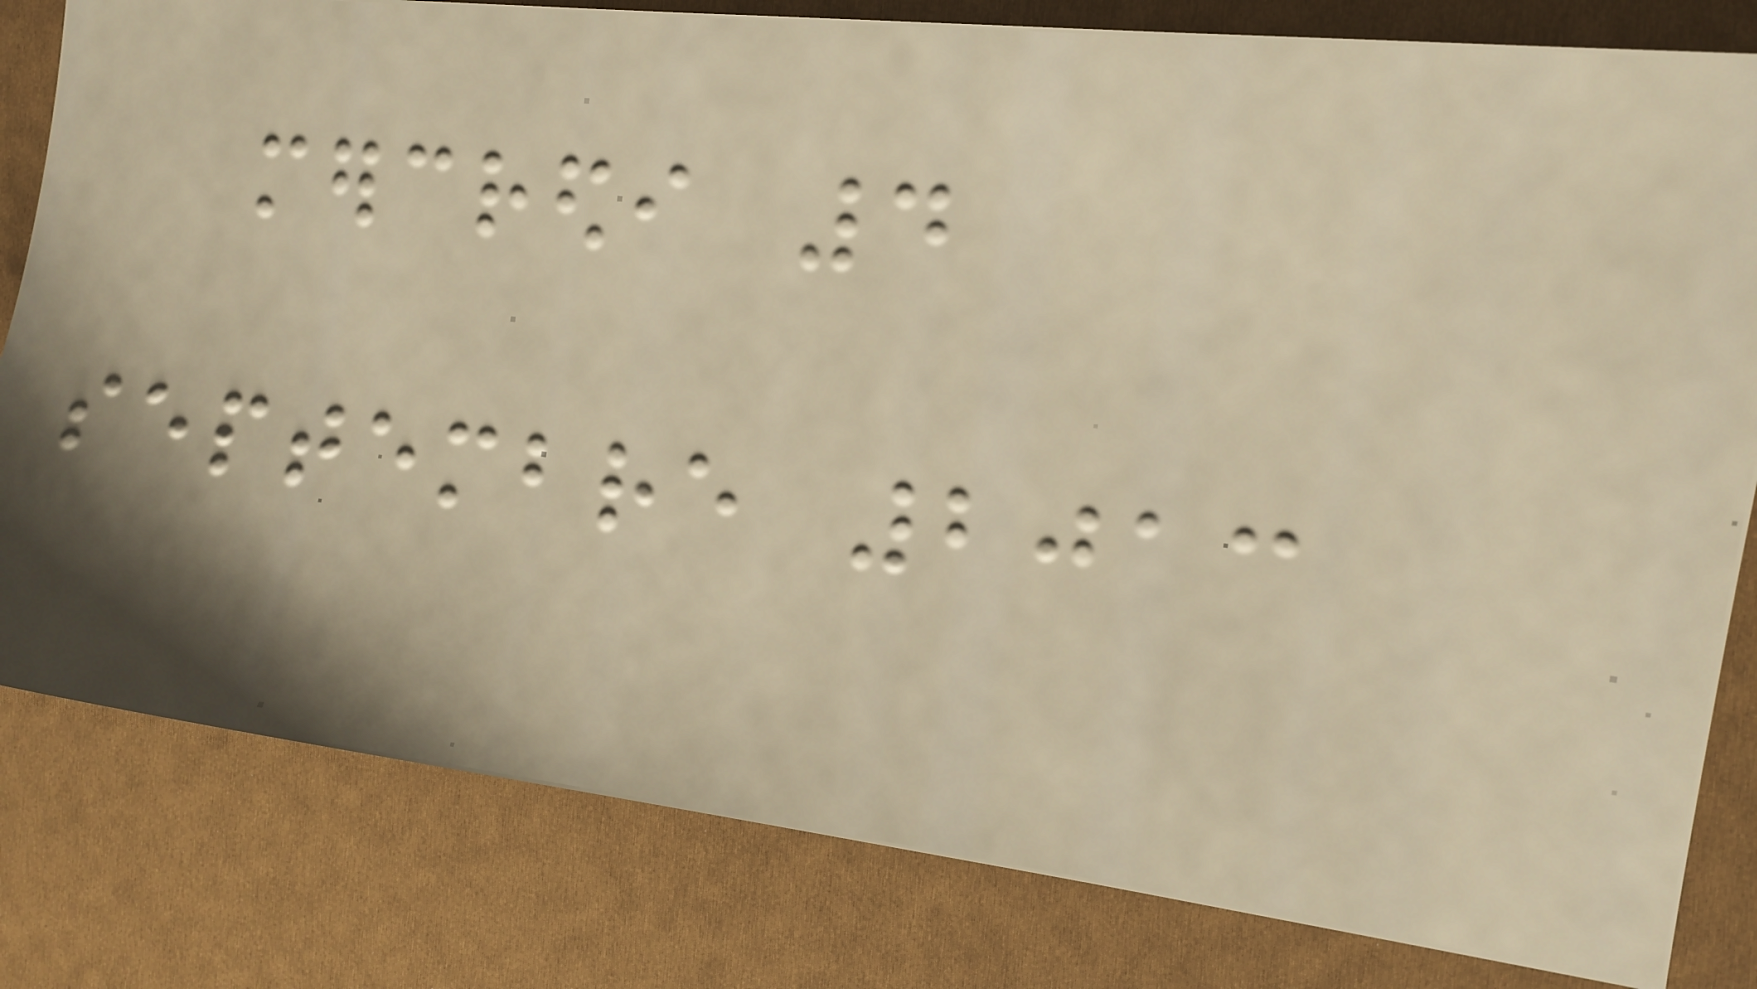mercredi 4
septembre 2013
